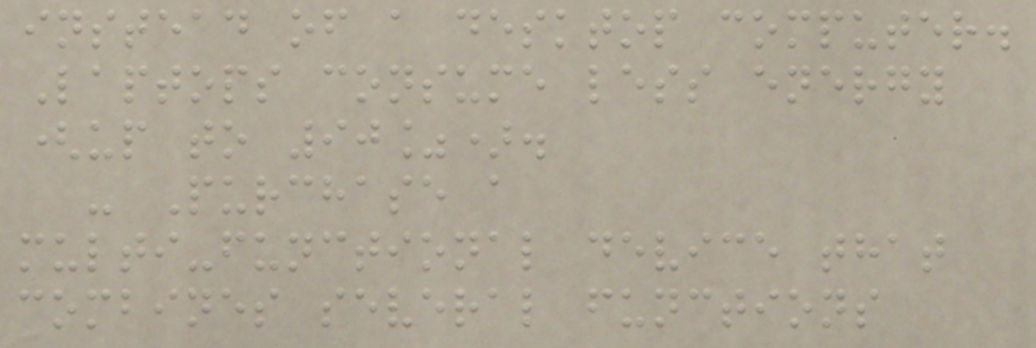instead of a desktop computer.
Laptops consume less energy
(up to 90%).
- Purchase a
multi-functional device that
combines several functions
